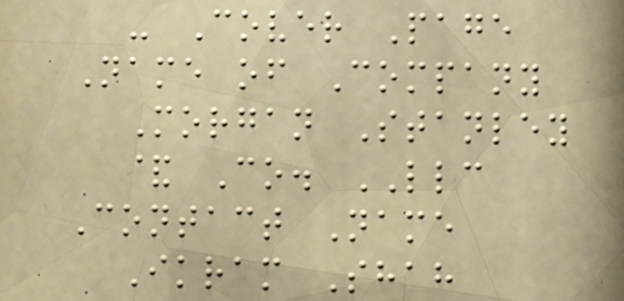- Cover Page
Name of Company
Morgan Stanley
& Co. LLC
Contact Name
Ikram Shah
